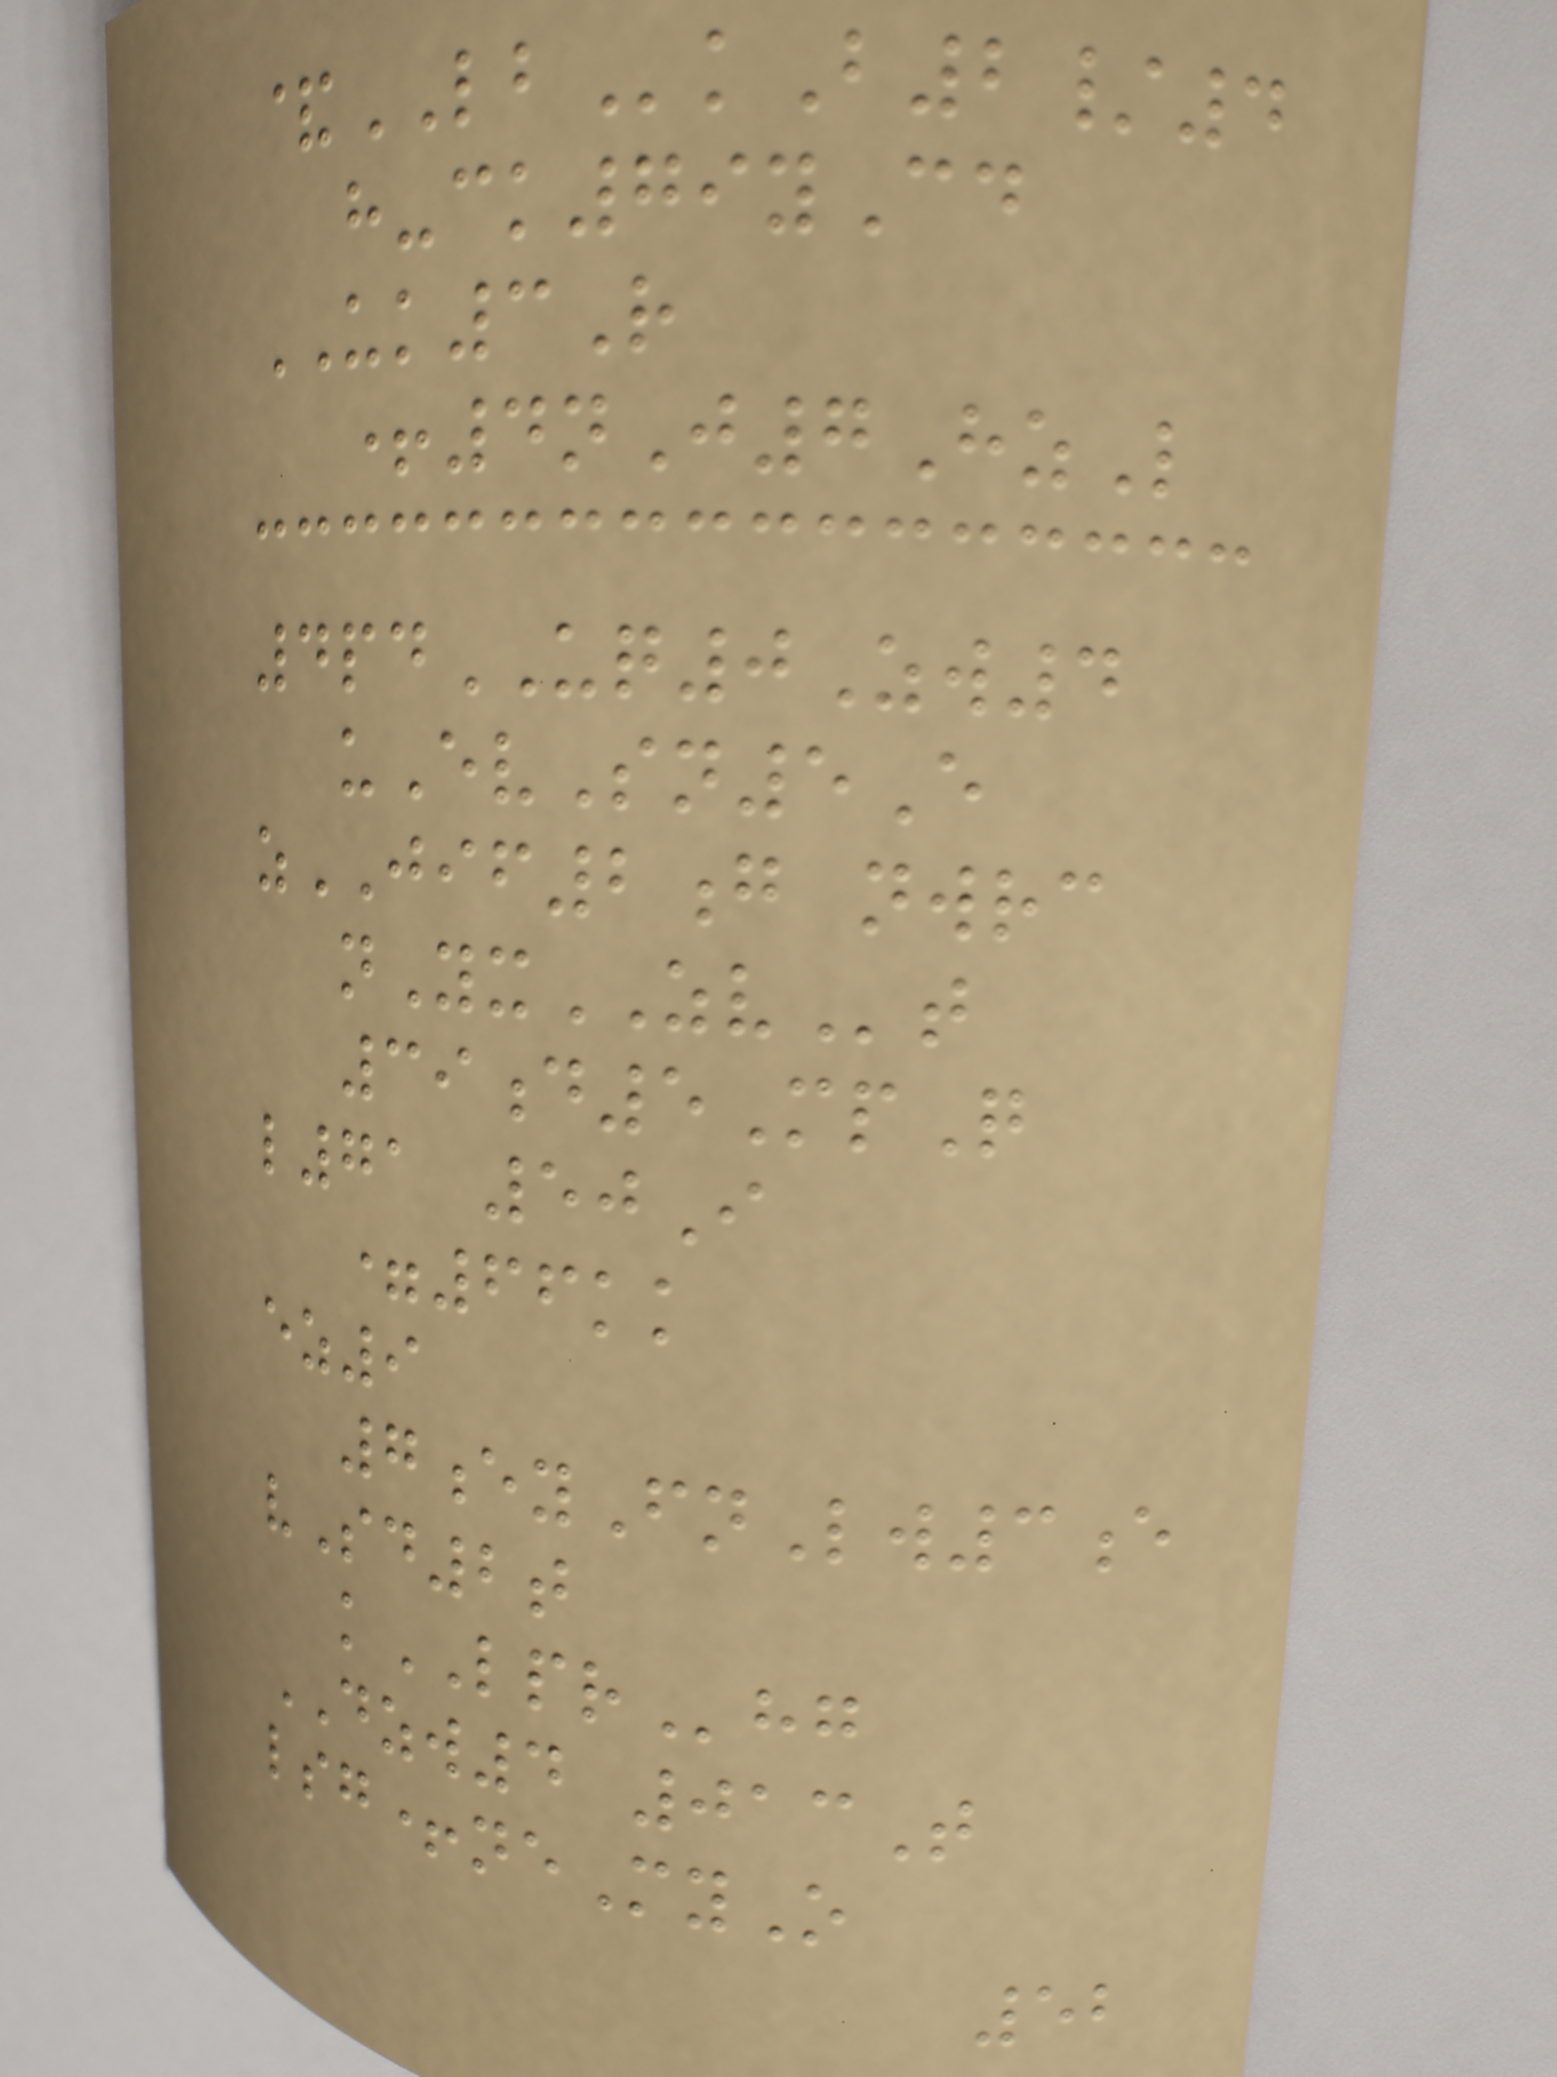&LBkB2/4
h-ck79yCd
UK3R
+4nJ7HzL
4pdUQ0Zw4
uEvSn5E
zJIF2g nwrc
nYxZVt
39d5MpQ
l71 50I
=66kk
ez9
7eyFnLw3e
vSd2t
kLPRhg
DZW4 013T
lsg+neMyO
52
